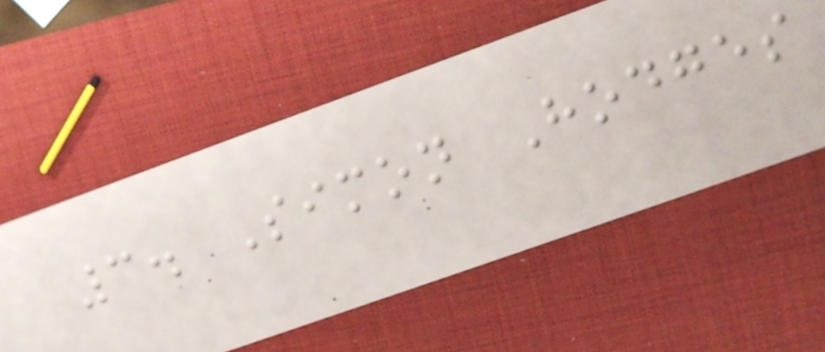3. Simon Hodges
